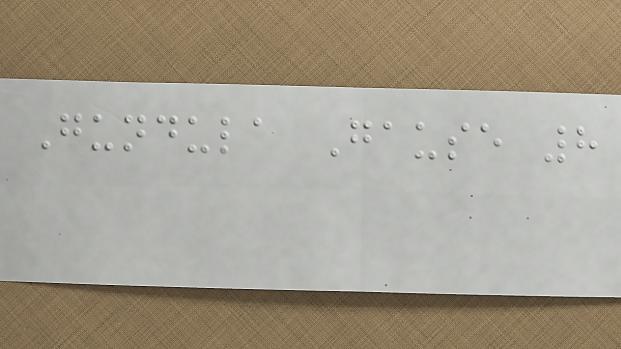Gundula Gause 8
